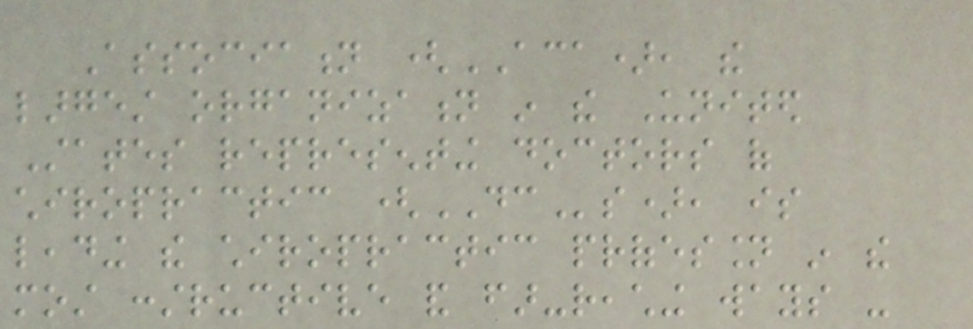Association (ACA), the
largest organization in the United
States representing doctors of
chiropractic (DCs), is
leading the chiropractic profession in the
most constructive and far-reaching ways -
